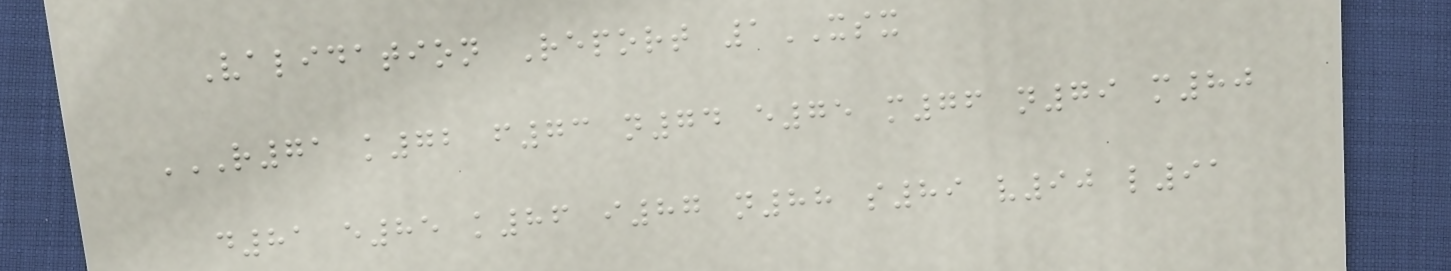Validation Report 1XSX
R71 K72 F73 N74 E75 M76 N79 M80
D81 E85 K86 I87 N88 S89 V90 L91
